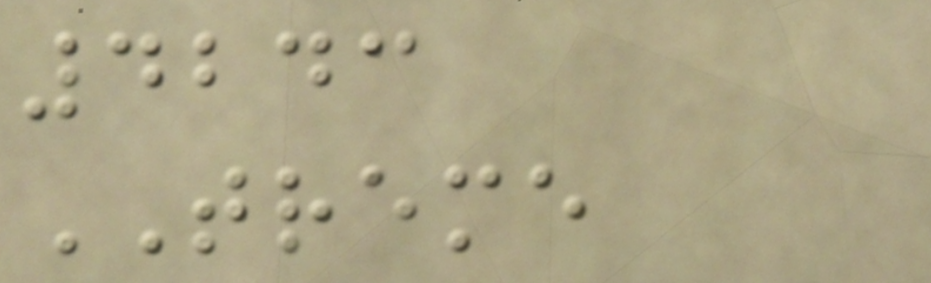4243
TREME
